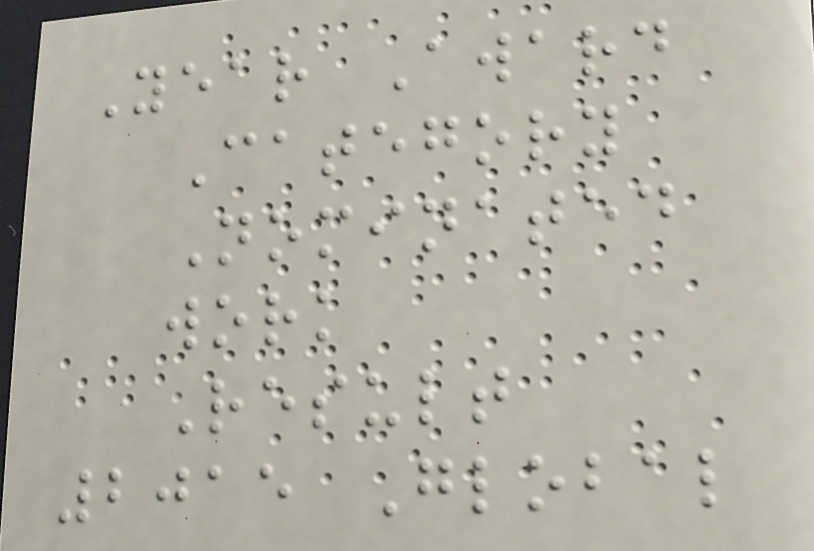Year Award
Category
Nominated
work
Result
2015 Global
